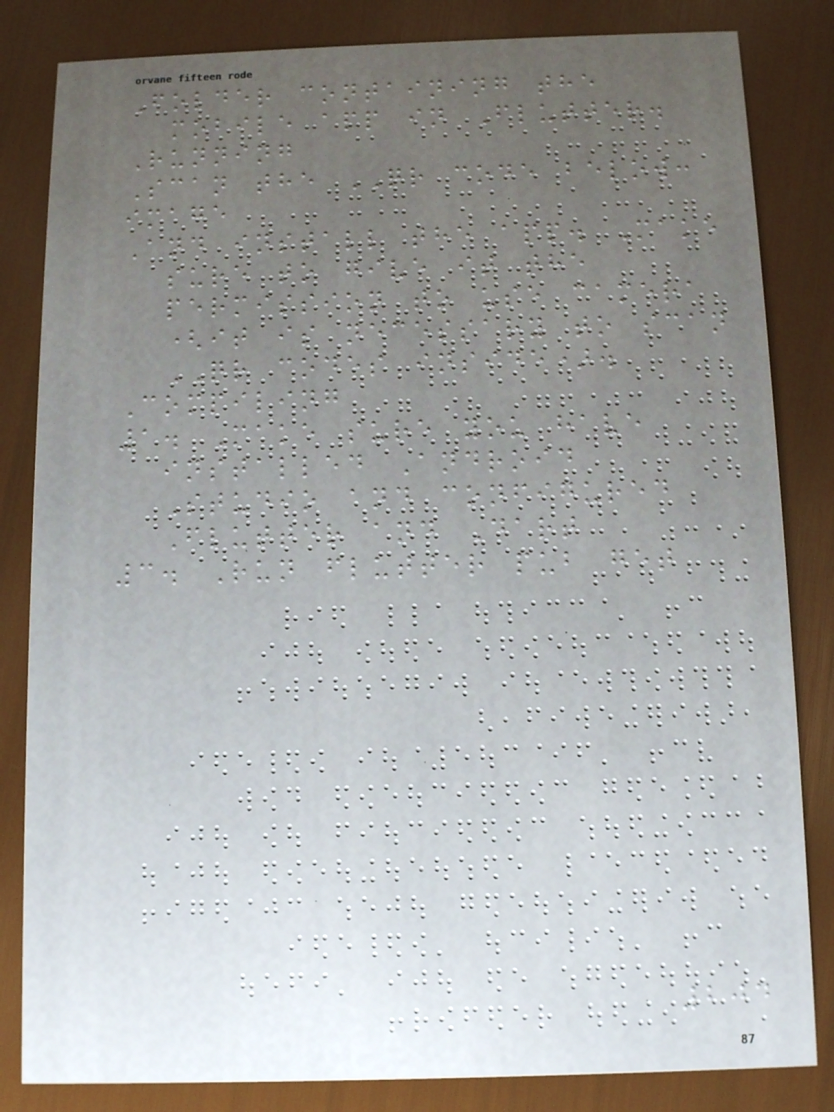Folder containing the
mobile app in Flutter.
Running
Scan the QR code below:
image
And install the app. Make
sure to give it the
permission to use camera
(it is necessary to scan
QR codes inside).
Compiling
1. Make sure you have
installed Android
Studio and configured
Flutter and Dart
3. Run flutter pub get
204
